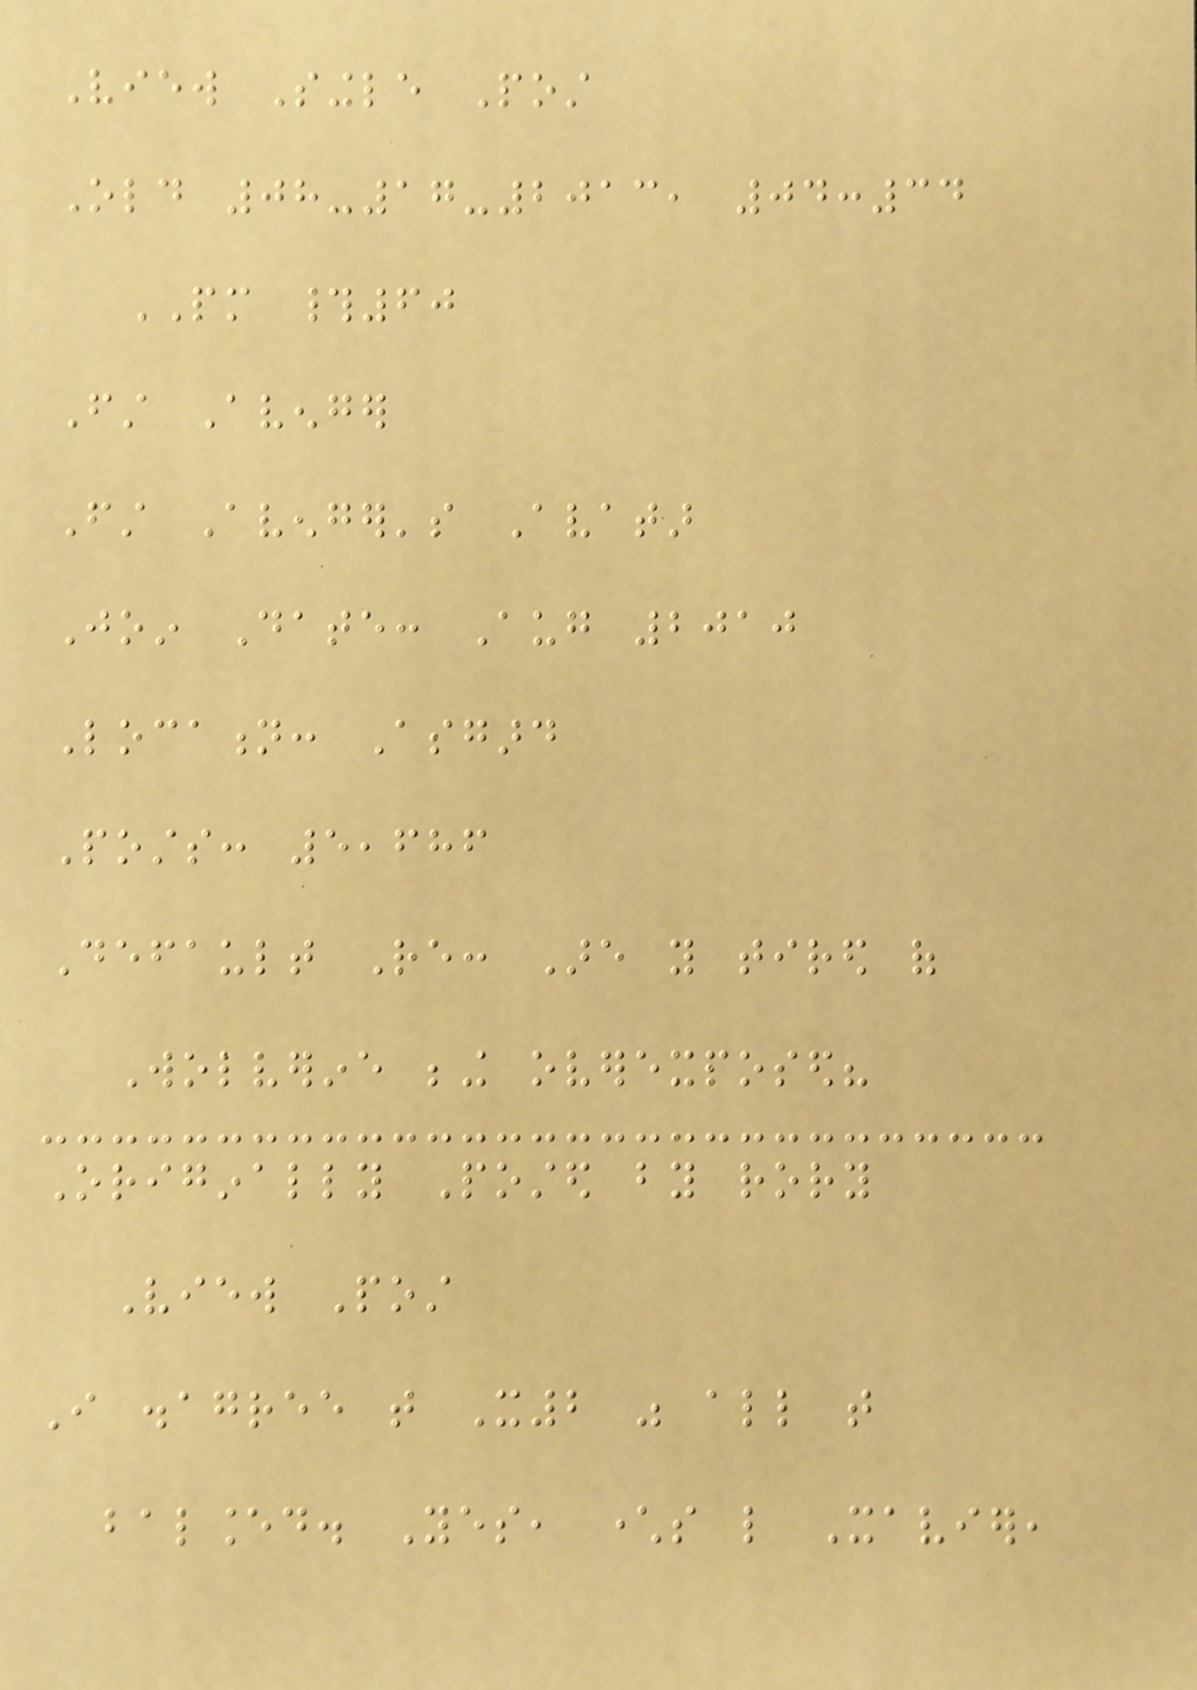View Single Post
Old 08-17-2013, 04:34
PM #60
First Avenger
First Avenger's Avatar
Join Date: Aug 2010
Location: Asgard
Posts: 5,686
Default Re: Are you tired of
Wolverine being overexposed?
Originally Posted by rory
View Post
I disagree that X2 was all that
balanced. Yes, characters like Xavier,
